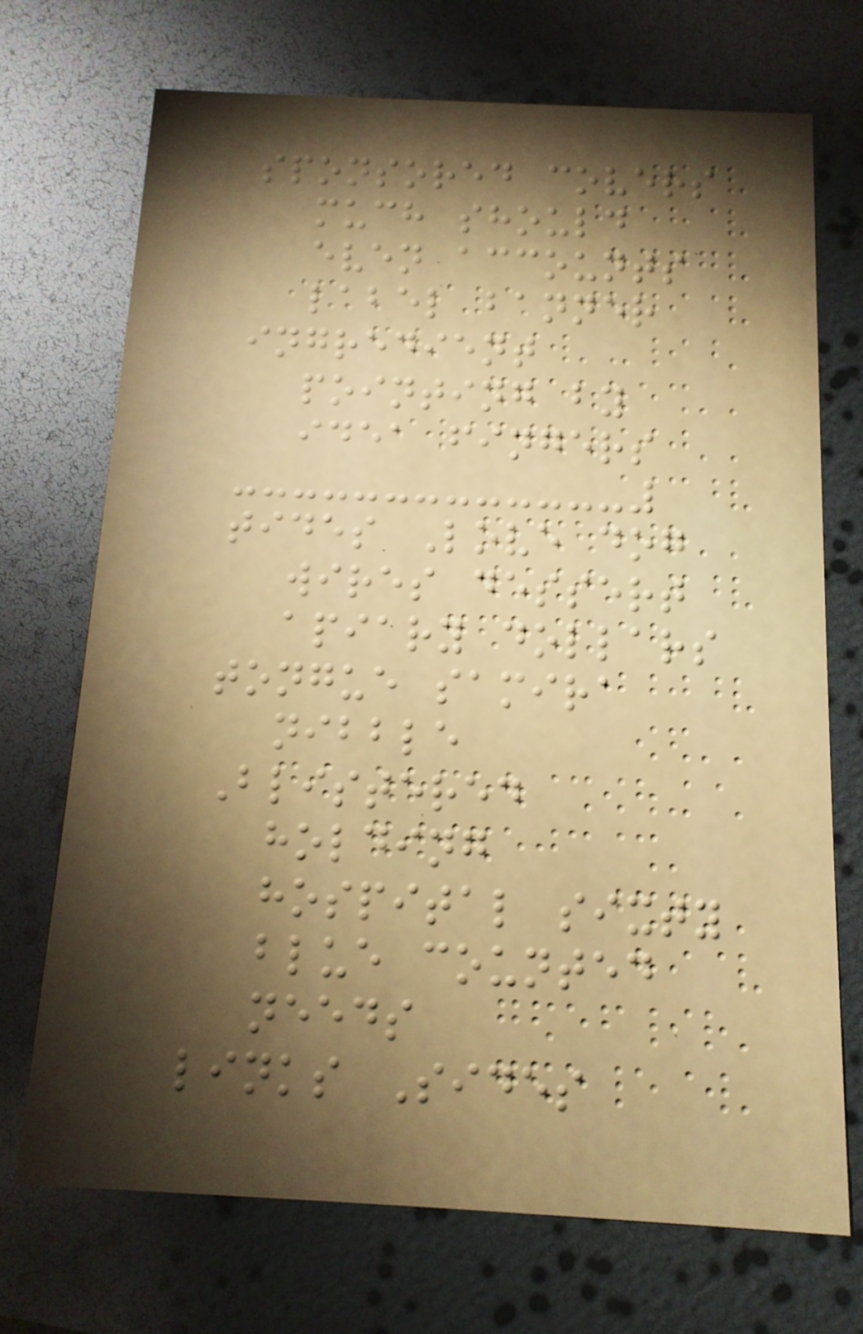sponsored covers
much should
even accounts
label banner
ingredient
pointing by
idea fingers
tides Love dog
wires dessert
apiary dollars
tongue samira
nibble
Blistered
holding
hospital sixty
blue counted
needs
links Sides
